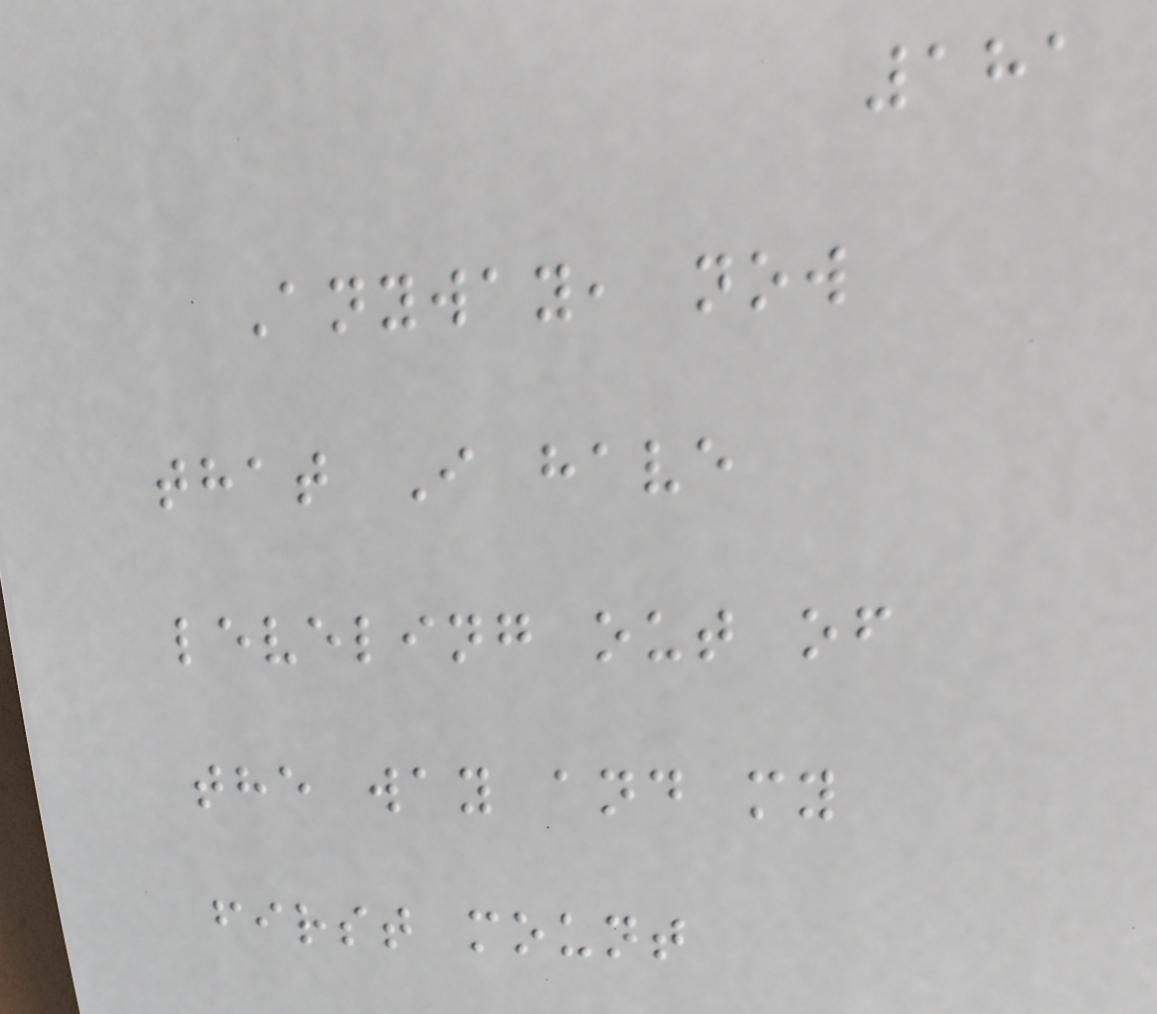181
Anyway, now
that I have
leveling out of
the way and my
first mount
